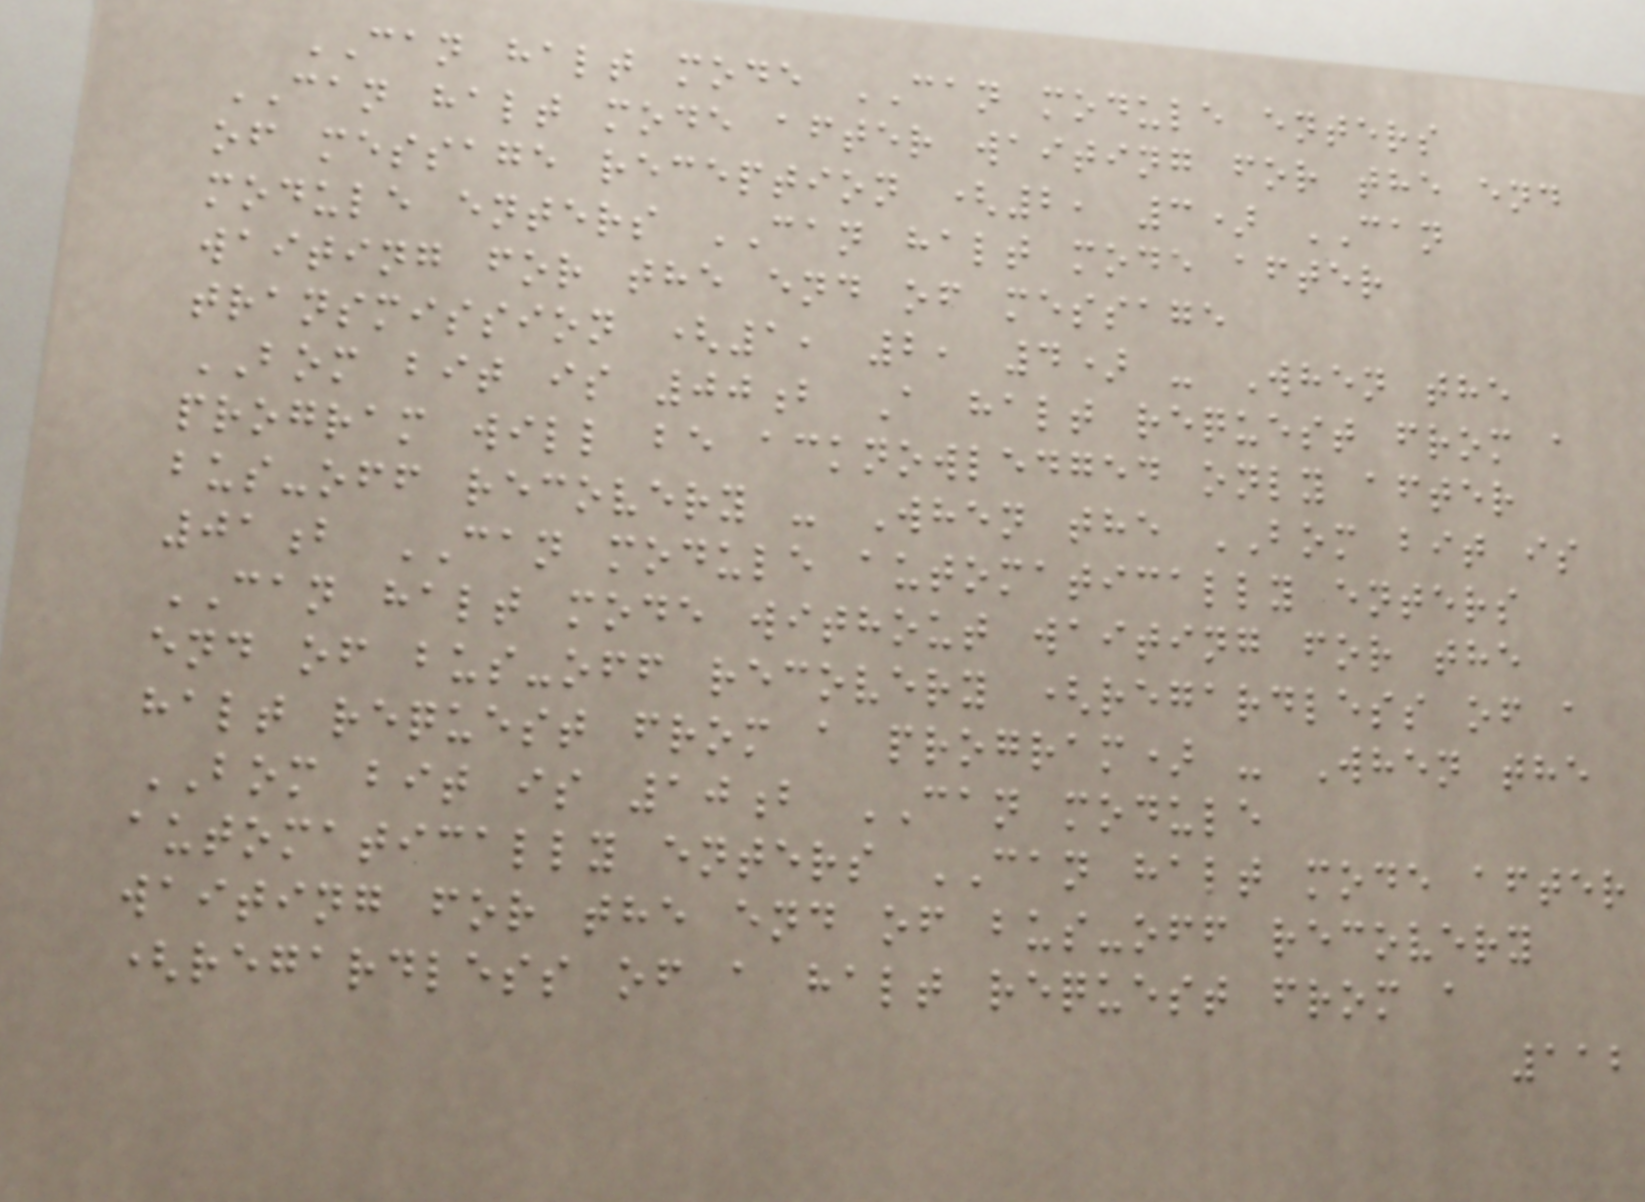CAN halt mode CAN module enters
CAN halt mode after waiting for the end
of message reception (2, 3) CAN
module enters CAN halt mode after
waiting for the end of message
transmission (1, 2, 4) - When the
BOM bit is 00b A halt request from a
program will be acknowledged only after
bus-off recovery - When the BOM bit is
01b CAN module automatically enters
CAN halt mode without waiting for the
end of bus-off recovery (regardless of a
halt request from a program) - When the
BOM bit is 10b CAN module
automatically enters CAN halt mode after
waiting for the end of bus-off recovery
(regardless of a halt request from a
112
